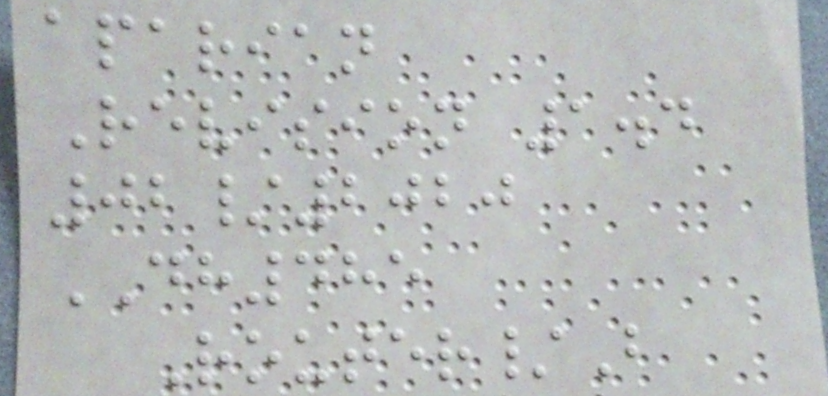aparian
Revision 1.4
02/2020
DH485
Router/B
